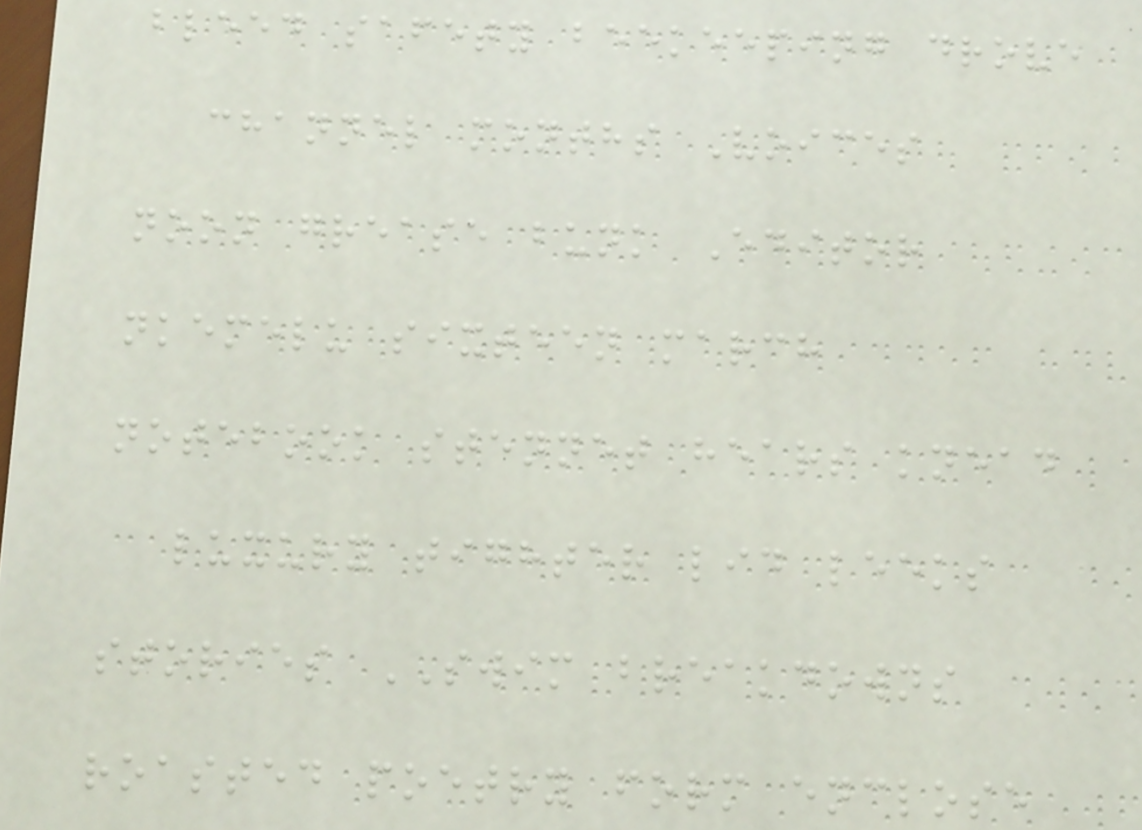bleed safety beekeeping drove
channel months Voices
noon grease bunk Editor
nkemelu sixteen march
notebook stennet hears knead
luxury tighter lid leeks
stories SWIM breakdowns
roasted poetry form enclose
